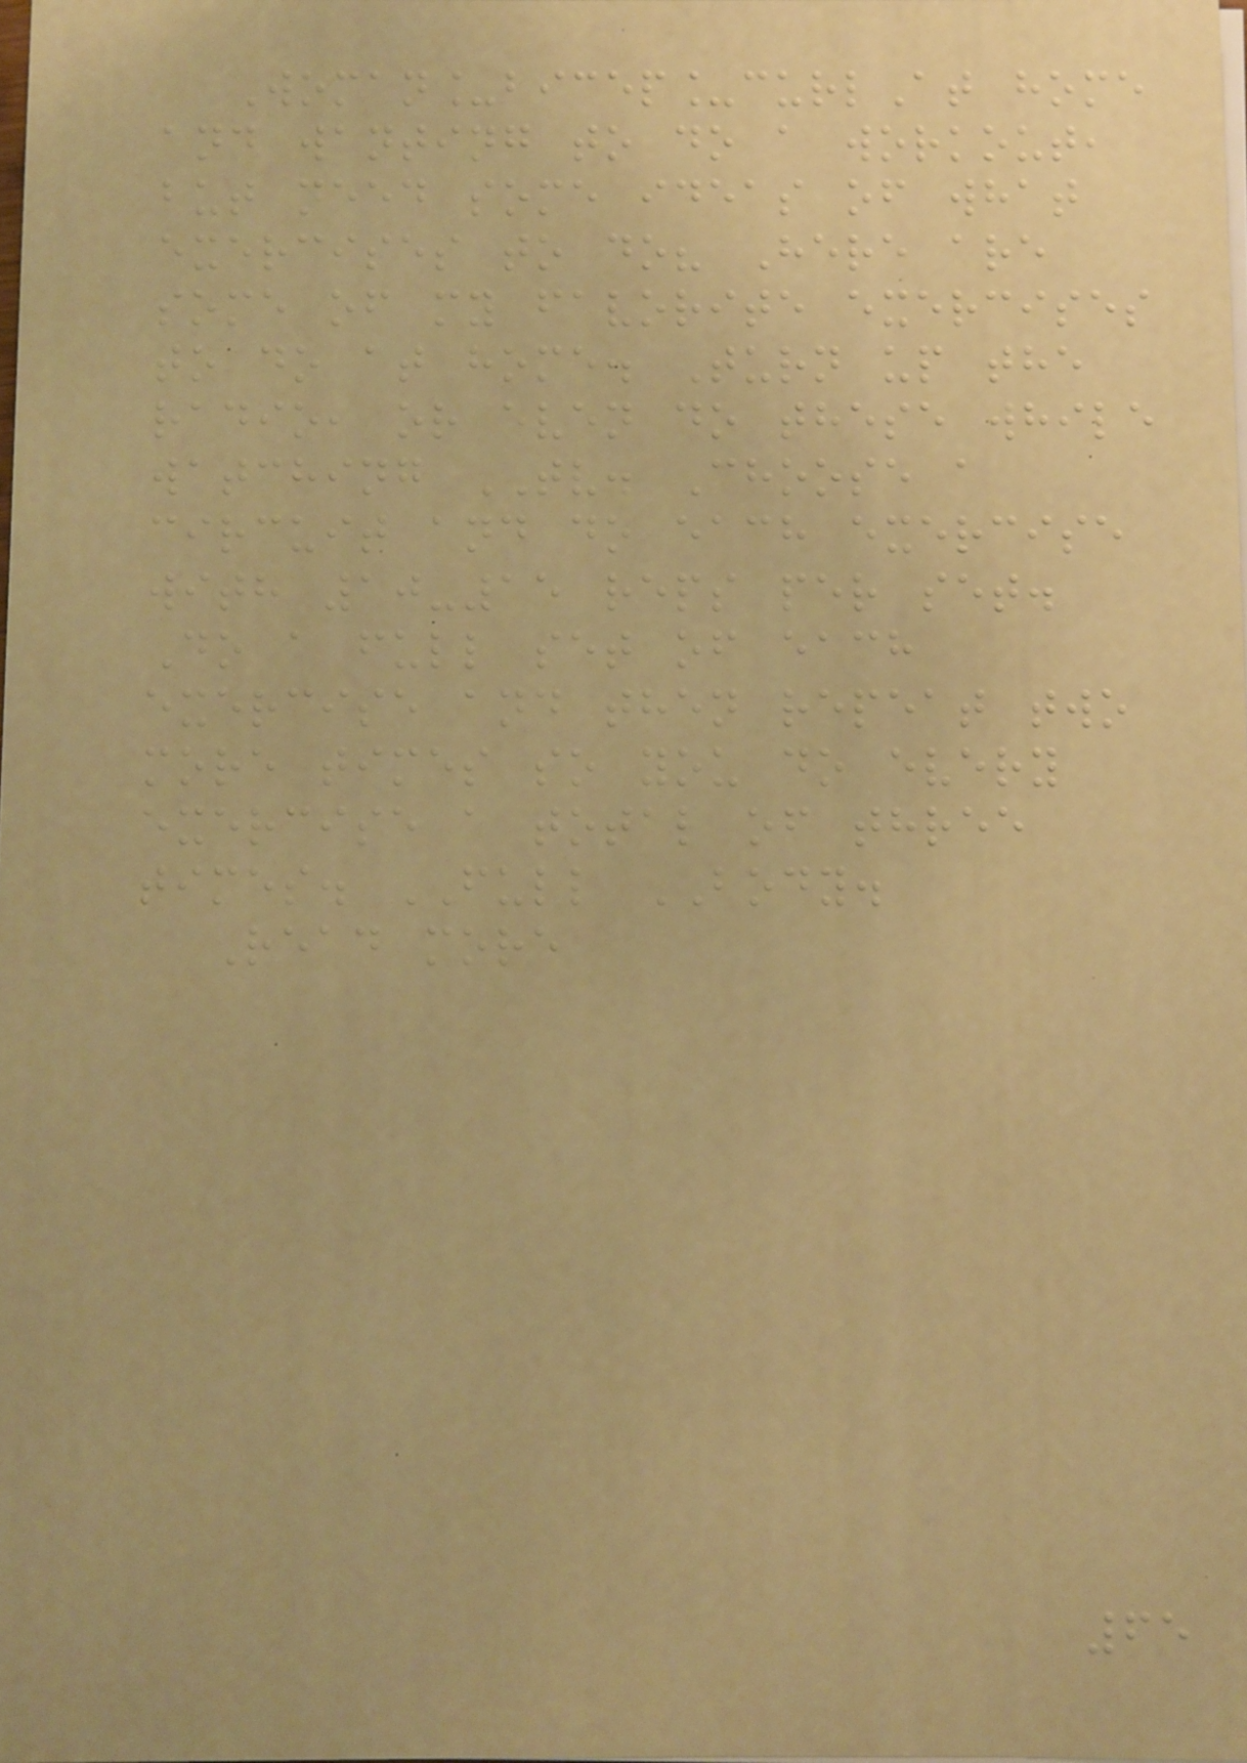Woman_bicep_curlAt home
and wanting to do a workout,
but need some ideas of what
exercises to do? Here are
some of my favorite exercises
to do at home. Turn up the
radio, or even do these while
watching TV. Choose a
circuit and do each exercise
with 10-15 reps per set.
Do a full set of each
exercise and then repeat two
more times so you do every
exercise a total of three
times. FULL BODY.
Read more
65
